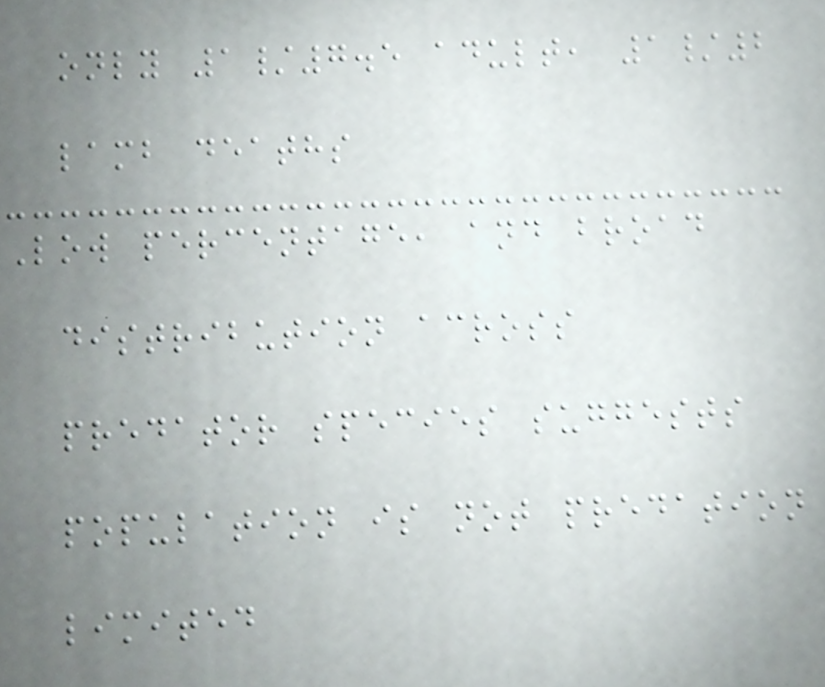only 1/7.5 adult, 1/2
lamb deaths
Low percentage, and broad
distribution across
predator species suggests
population is not predation
limited
